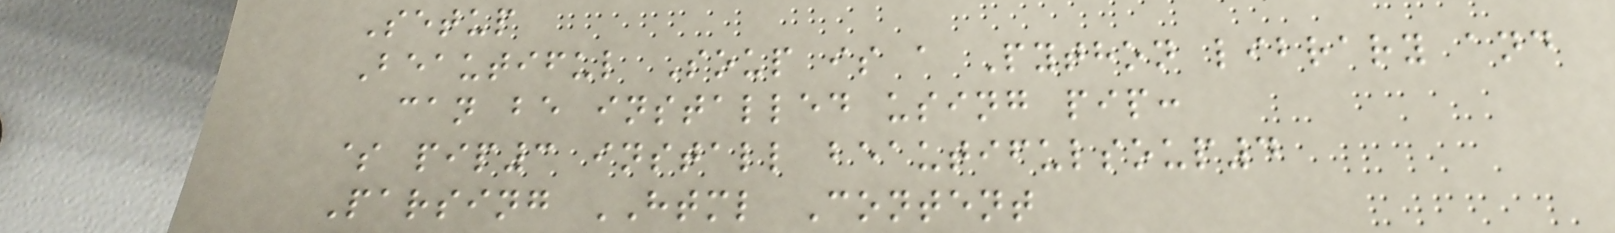Setup
Beautiful Soup is a Python library and
can be installed using pip:
$ pip3 install beautifulsoup4
Parsing HTML Content
